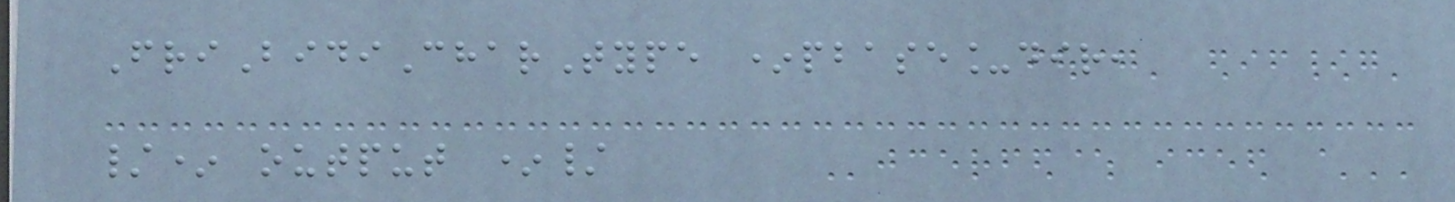FriBidiCharType *pbase_dir,
/* output */
